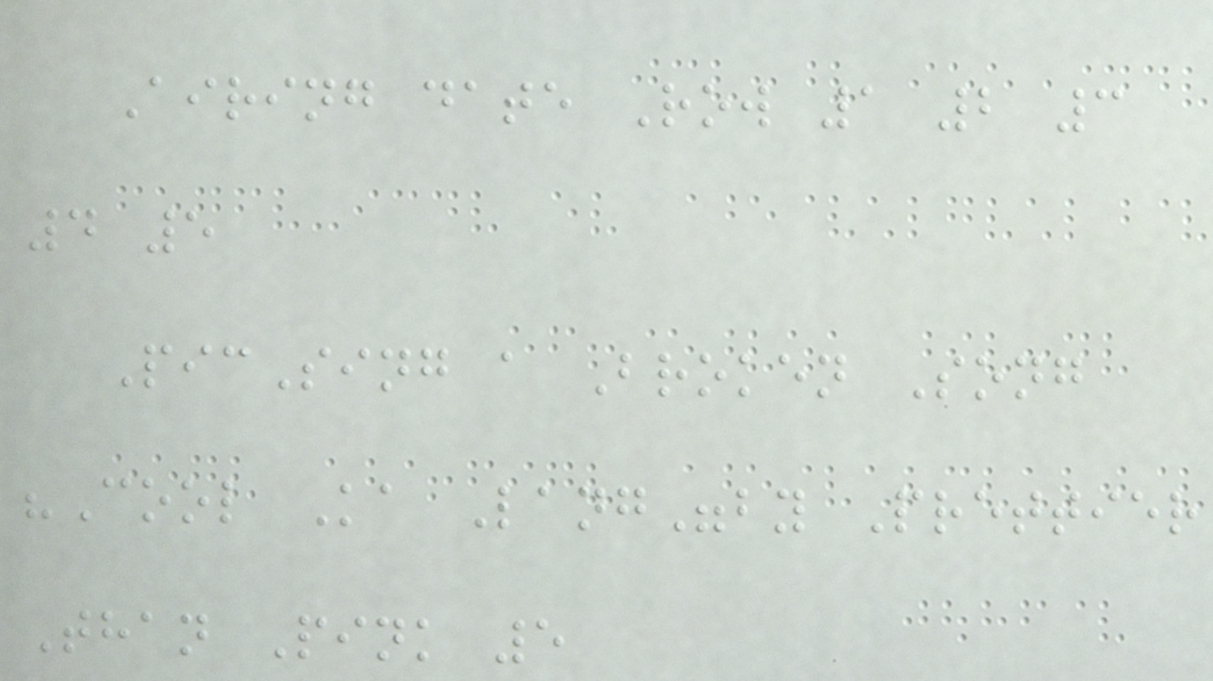Airing date Row 1 2 3
4 5
PicSing a Broken Song
"Cool Ka Lang"by Prettier
Than Pink 5
